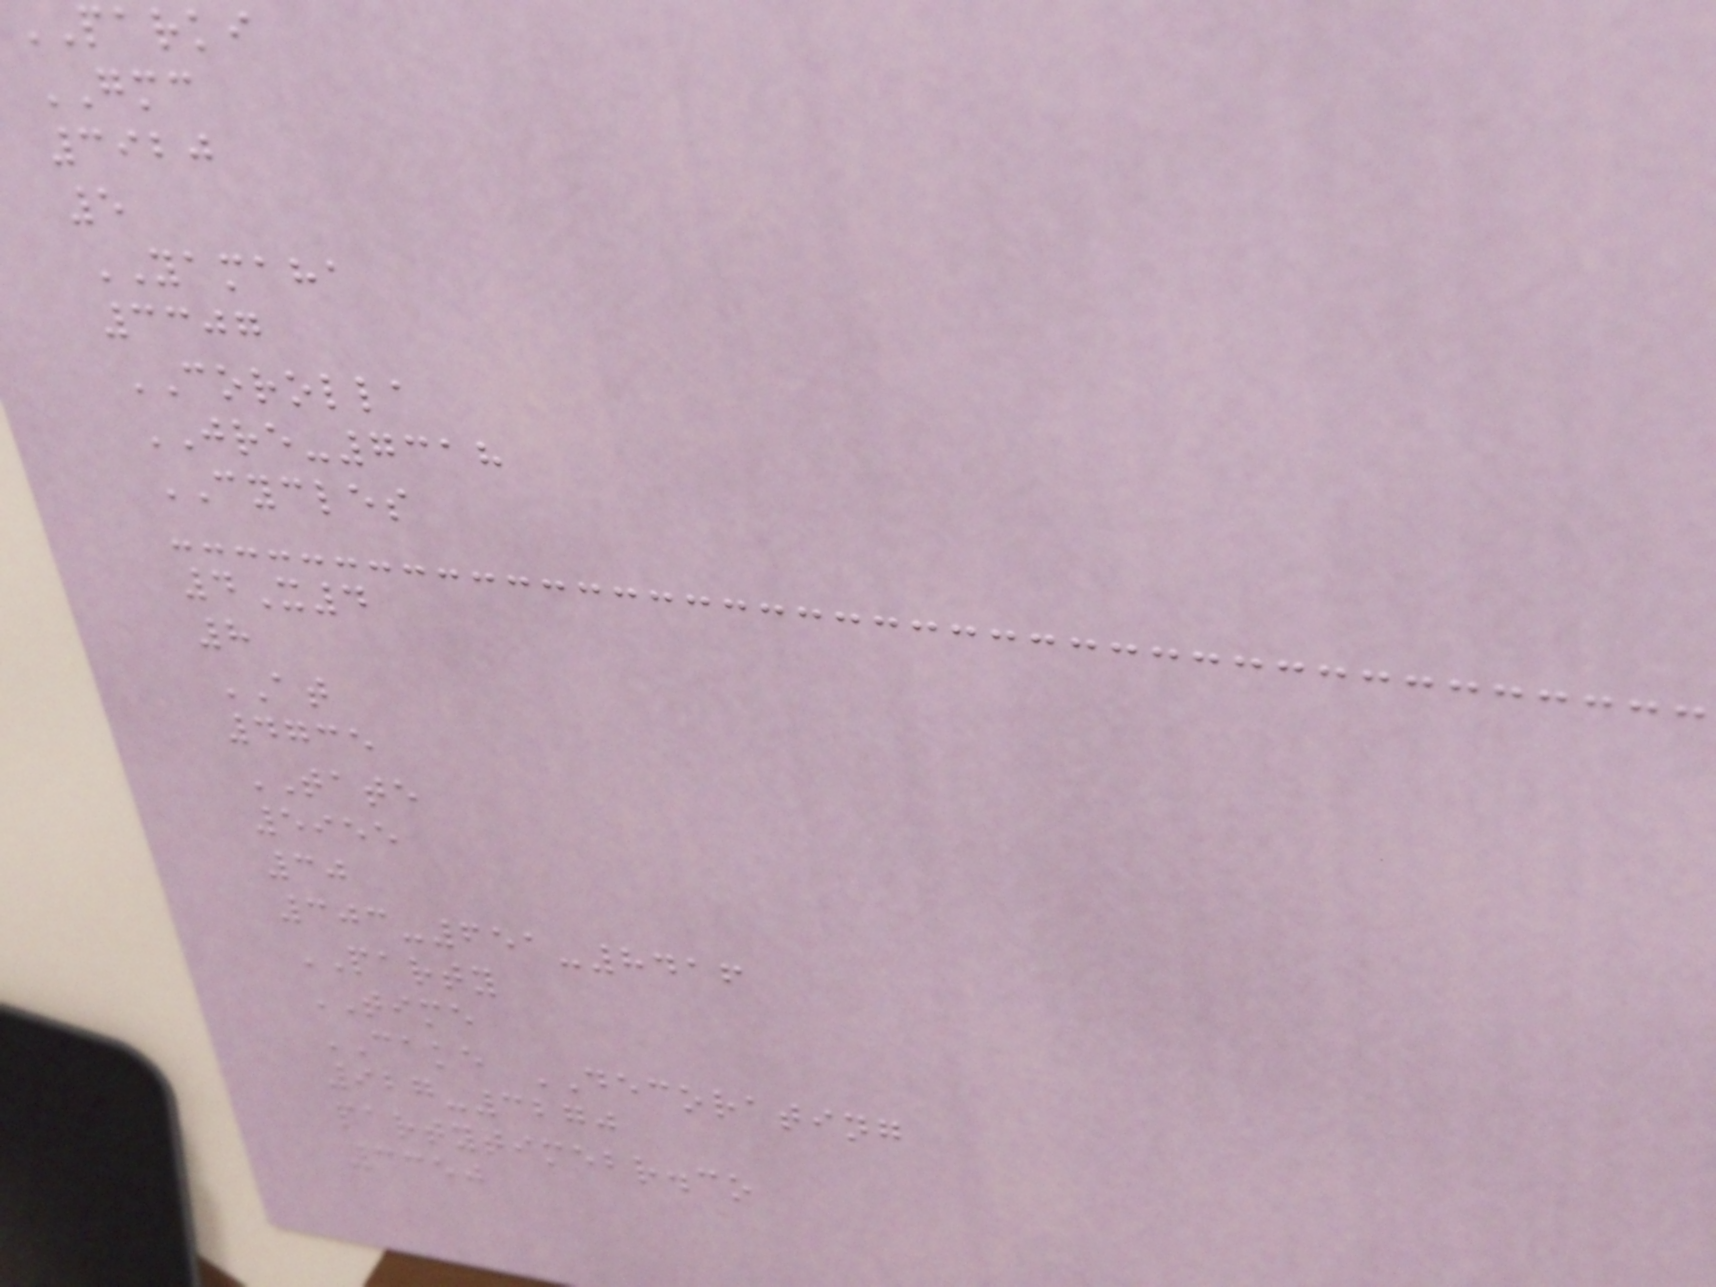PARKI
GMC
3920
5
YAMAHA
3307
COROLLA
JRE-7318
CYCLES
4X4
8
AT
4735
TATE
5955
30
303-651-8416
PARTY
TIME
CAKE DECORATING
927-3270
partytimebr.co
3350
